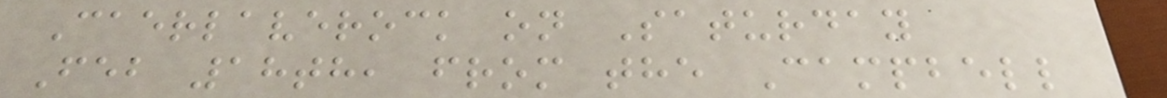Caerlaverock on Saturday
Feb 18th, from the Campbell
